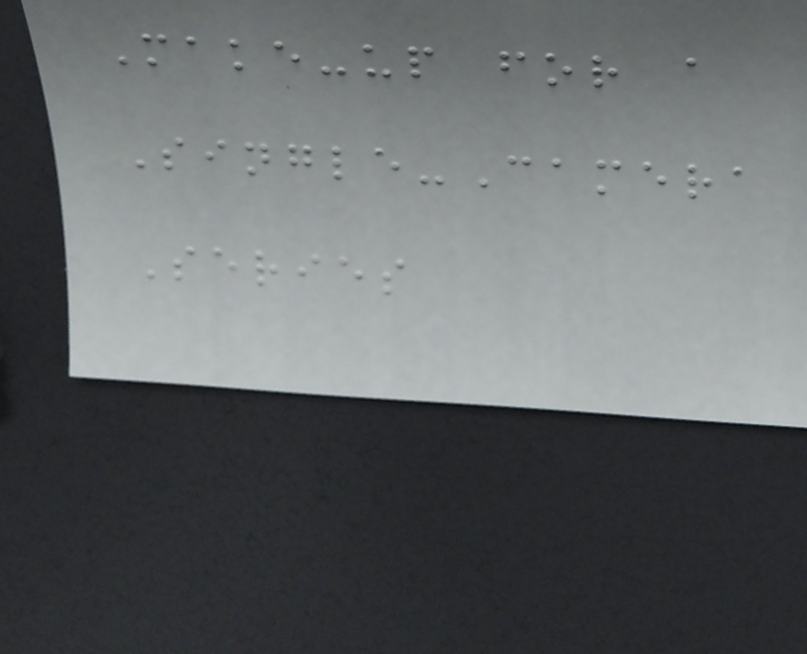Make-up for a
Single-Camera
Series
